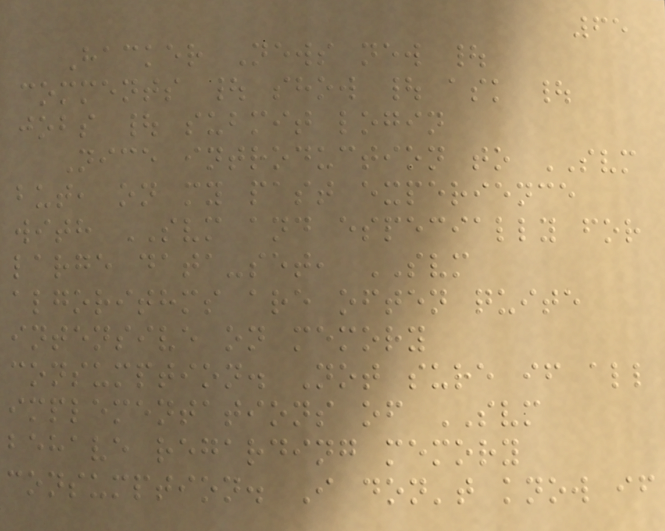65
Hacker News new |
comments | show | ask |
jobs | submit login
Nice introduction to SVM
but, on my past experience
with SVM and especially for
large data-set, SVM
algorithms are often quite
intensive on memory
consumption. Not sure if all
implementations of SVM
behave regarding memory
consumption. I don't know if
